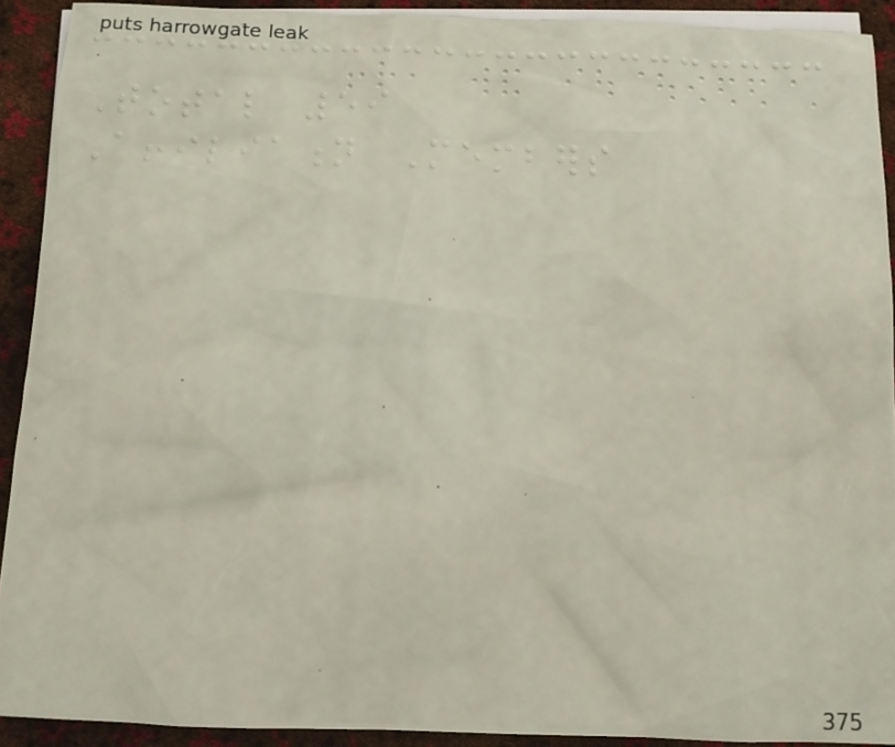Total 59
Affiliation Members
